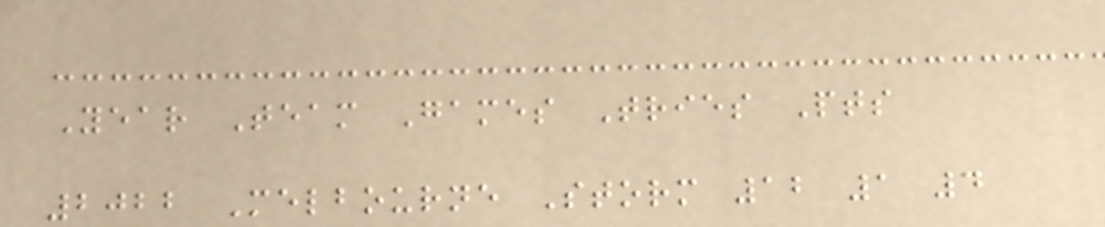Year Team Games Tries Pts
2022 Melbourne Storm 12 1 4
